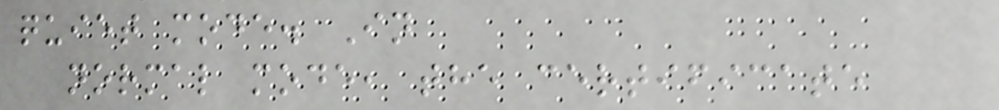quiet mode. In
normal mode, the certificate
